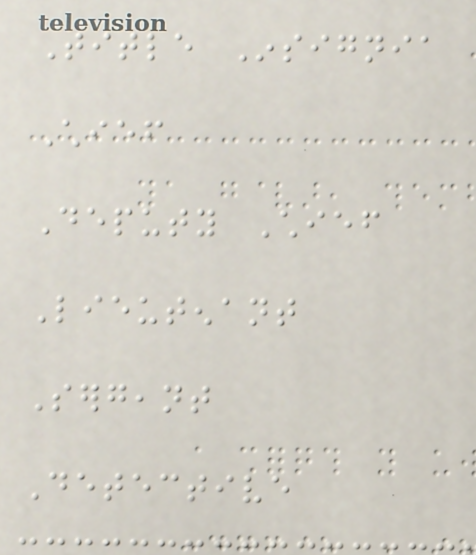Title Insignia
Chief
Deputy Chief
Lieutenant
Sergeant
Detective
